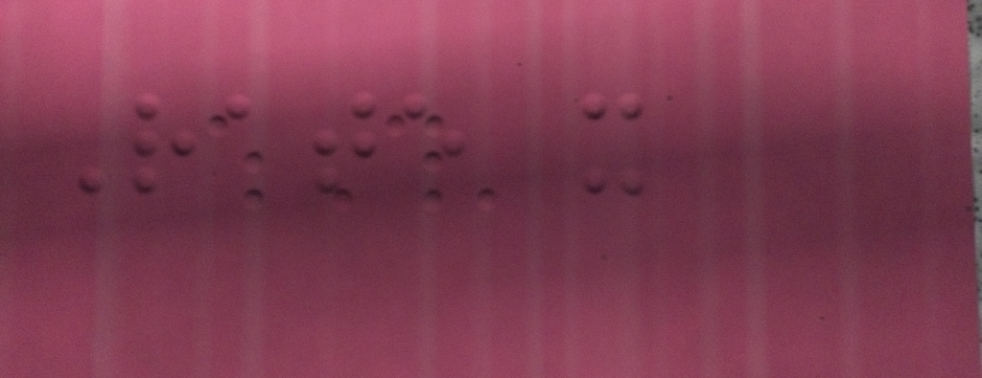Rate it
